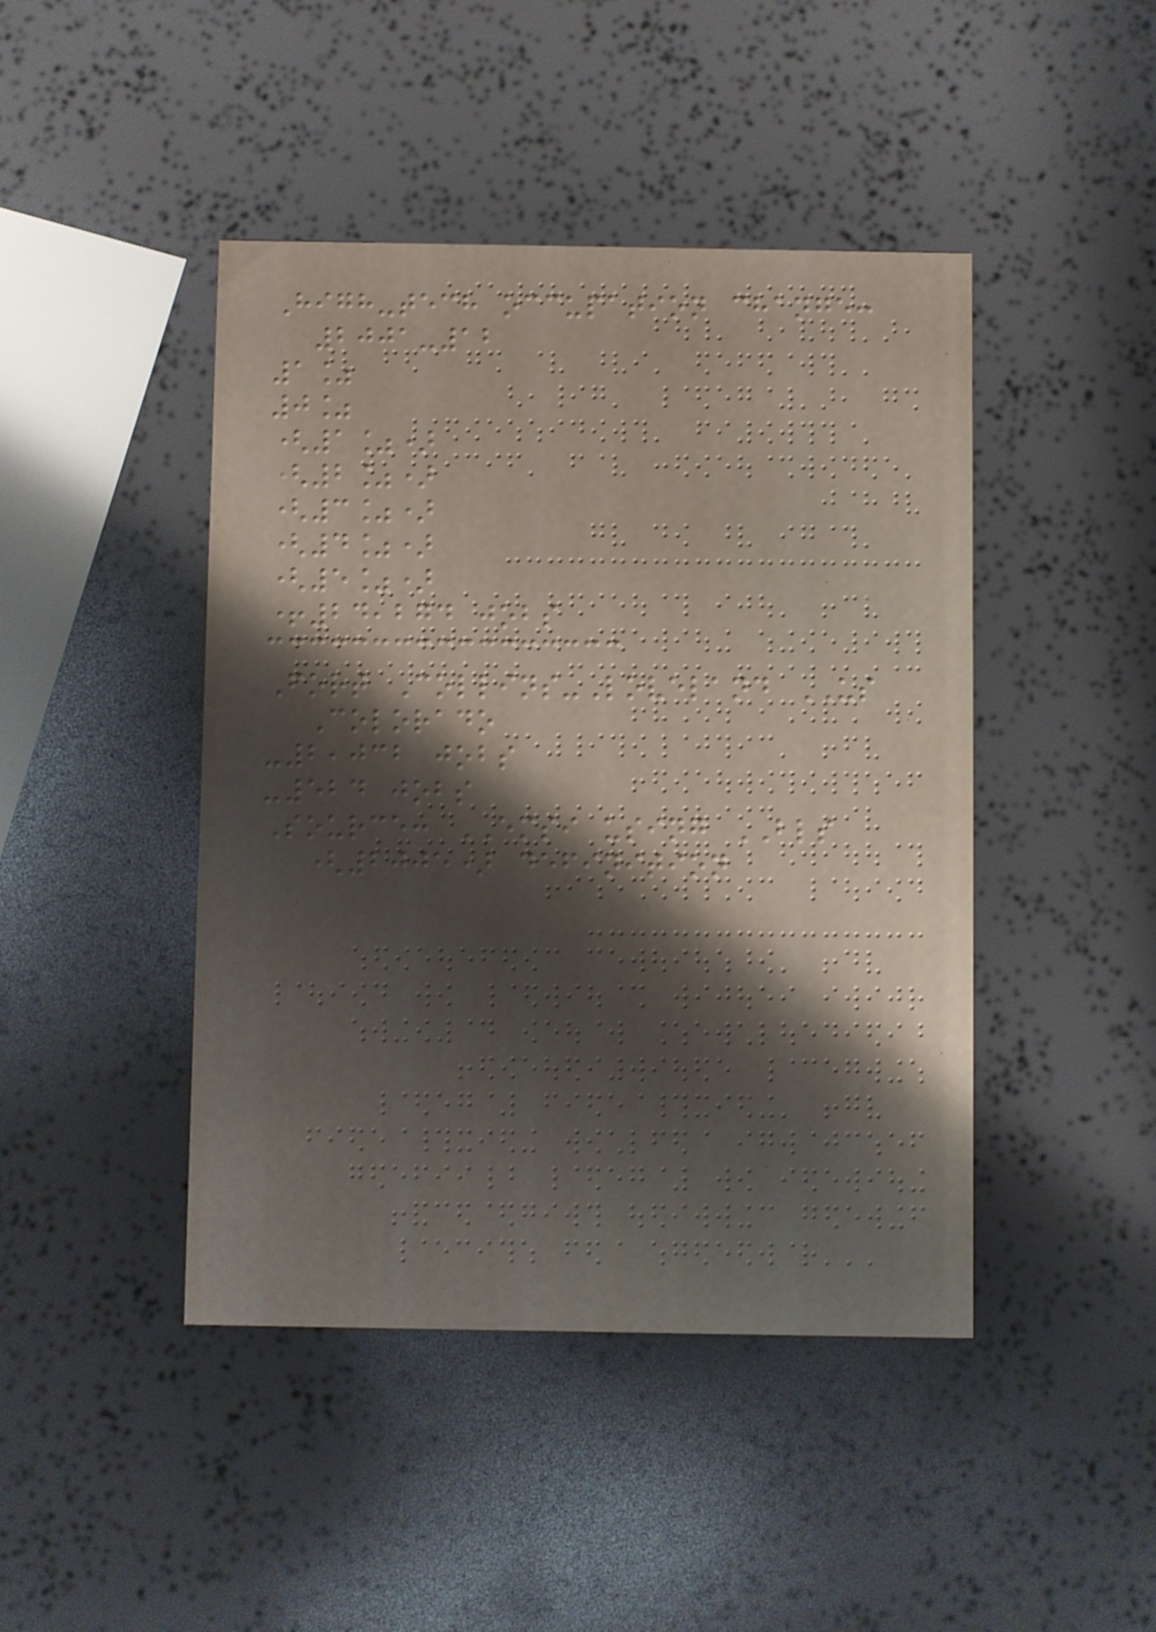High-tech occupation change:
2001-12
1%
0%
(1%)
(2%)
(3%)
(4%)
(5%)
+24,274 jobs
Fort Collins-Loveland US
Colorado
-2,032 jobs
-524 jobs
Source: EMSI using BLS
(2005) definition
